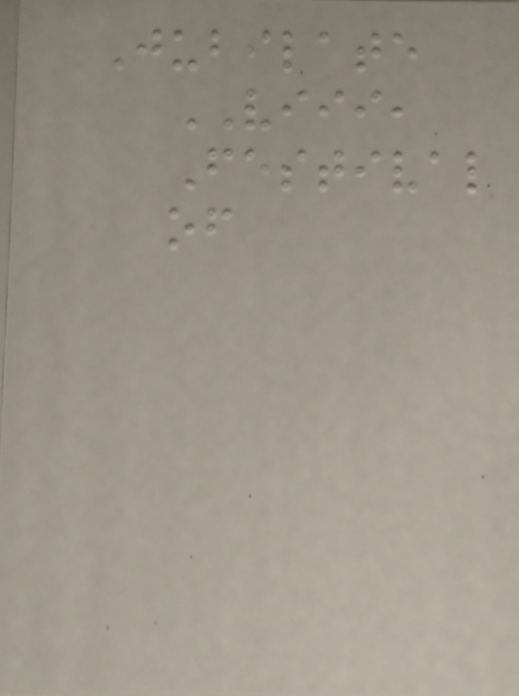Jubilate
VIII,
Festival
of
